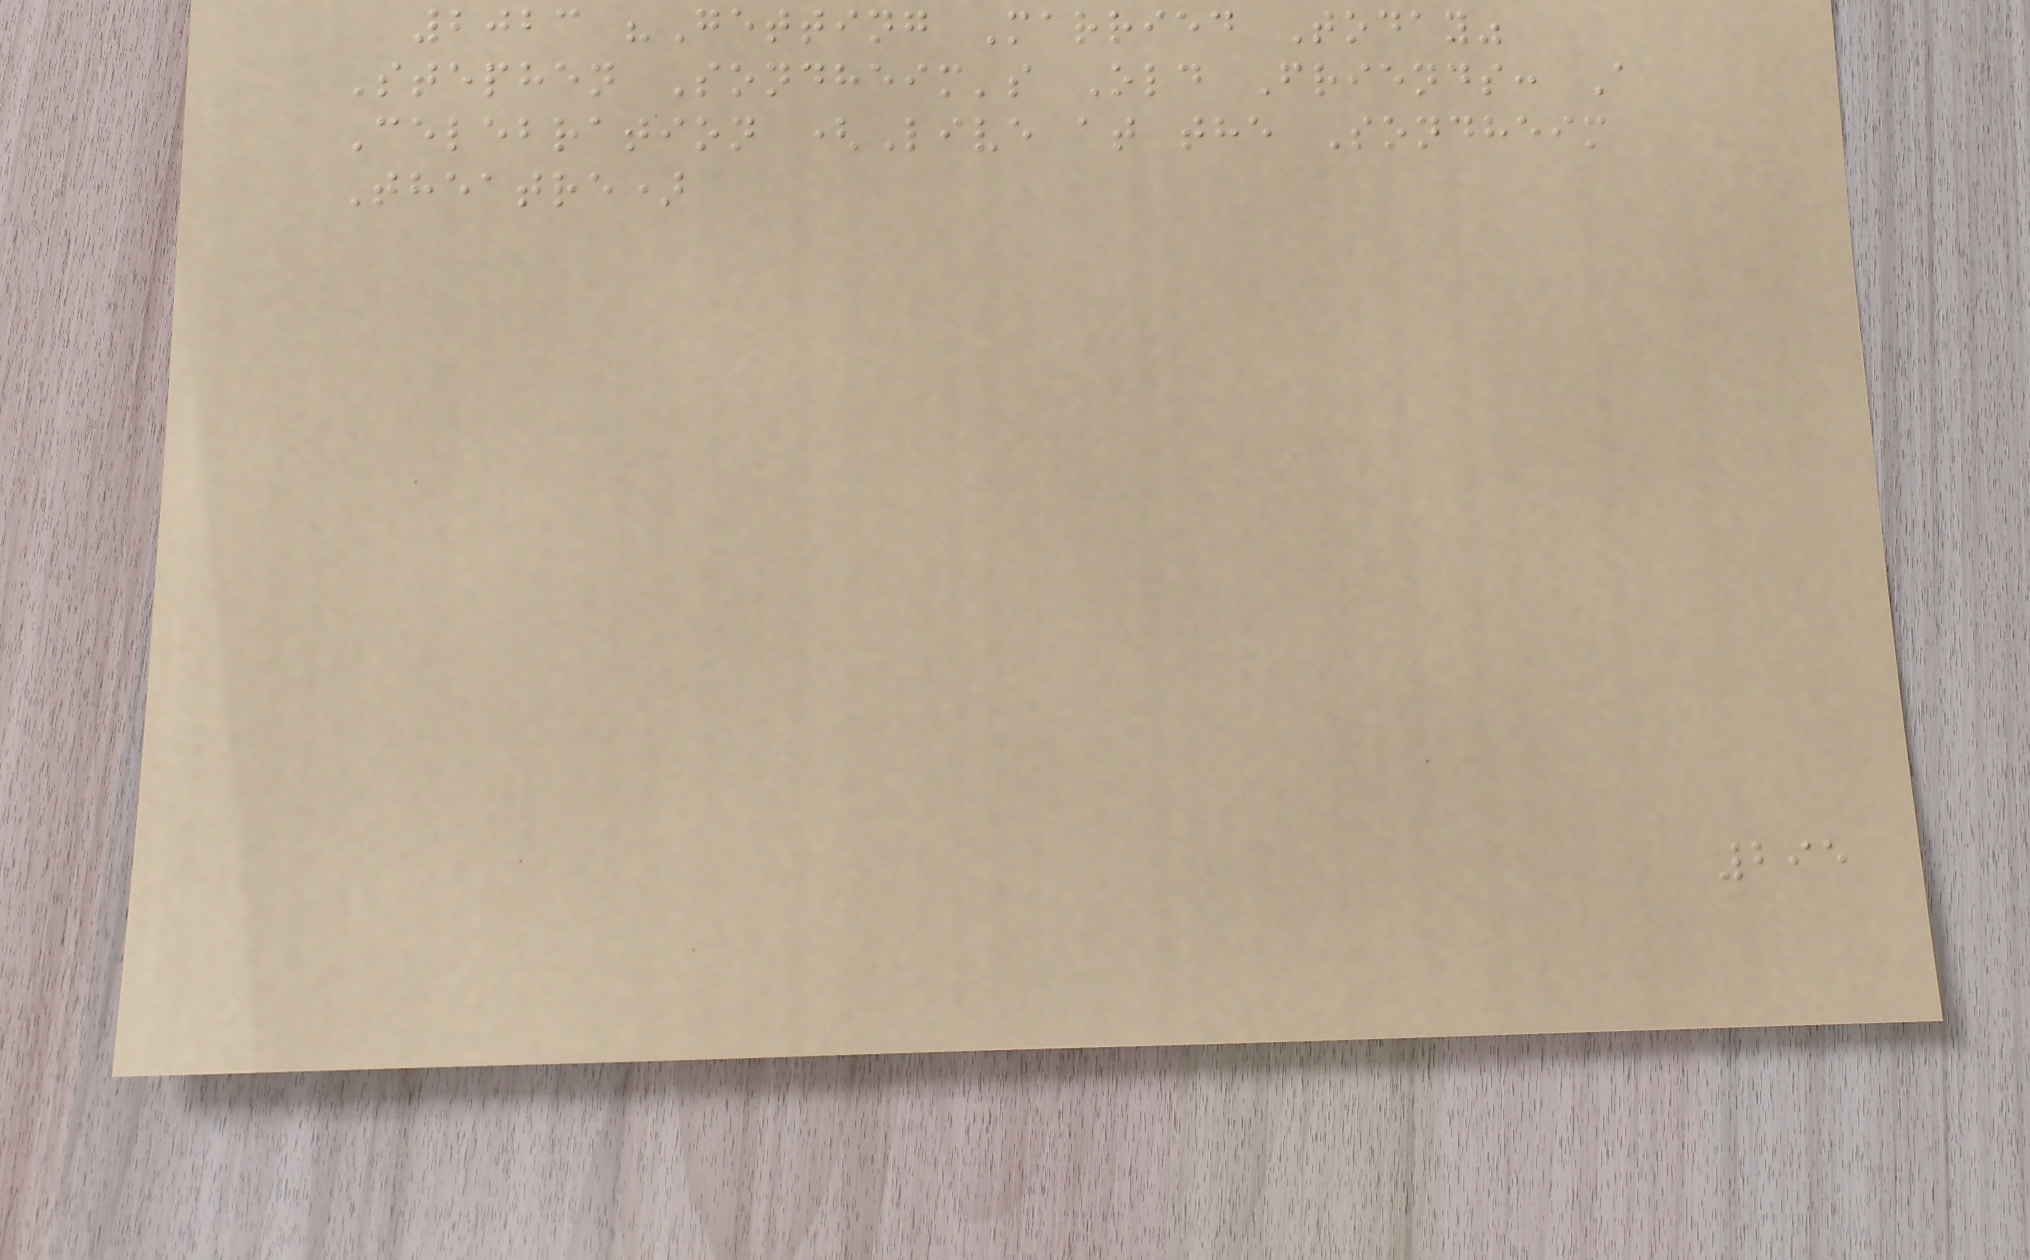2023 "Getting Married Today"
Stephen Sondheim's Old Friends: A
Celebration (Live at the Sondheim
Theatre)
295
